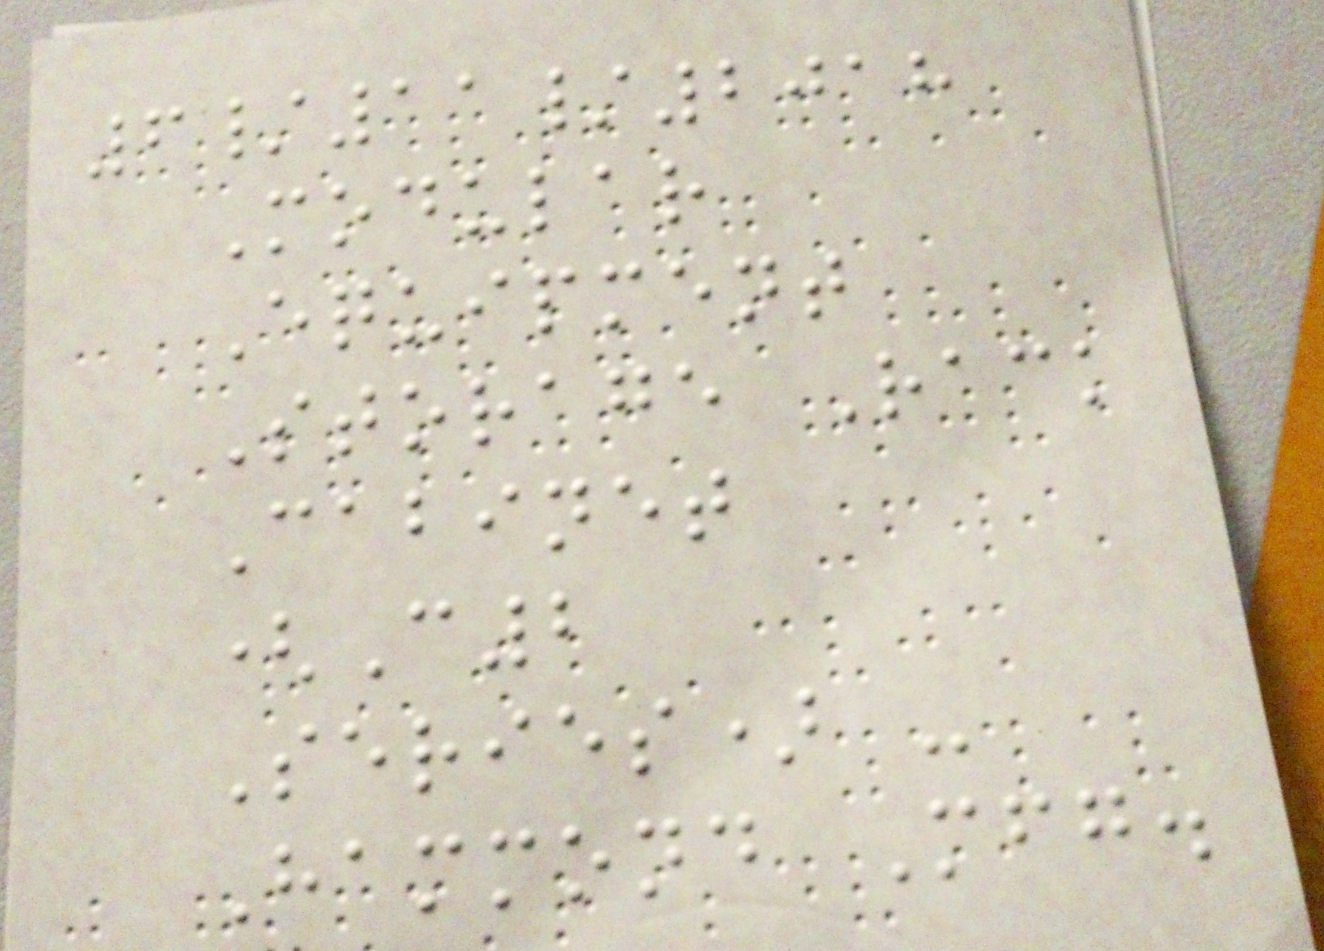6/11/2018
Modular
Equipment
Storage Rack
Cabinet
(C2
Series) -
Hammond Mfg.
